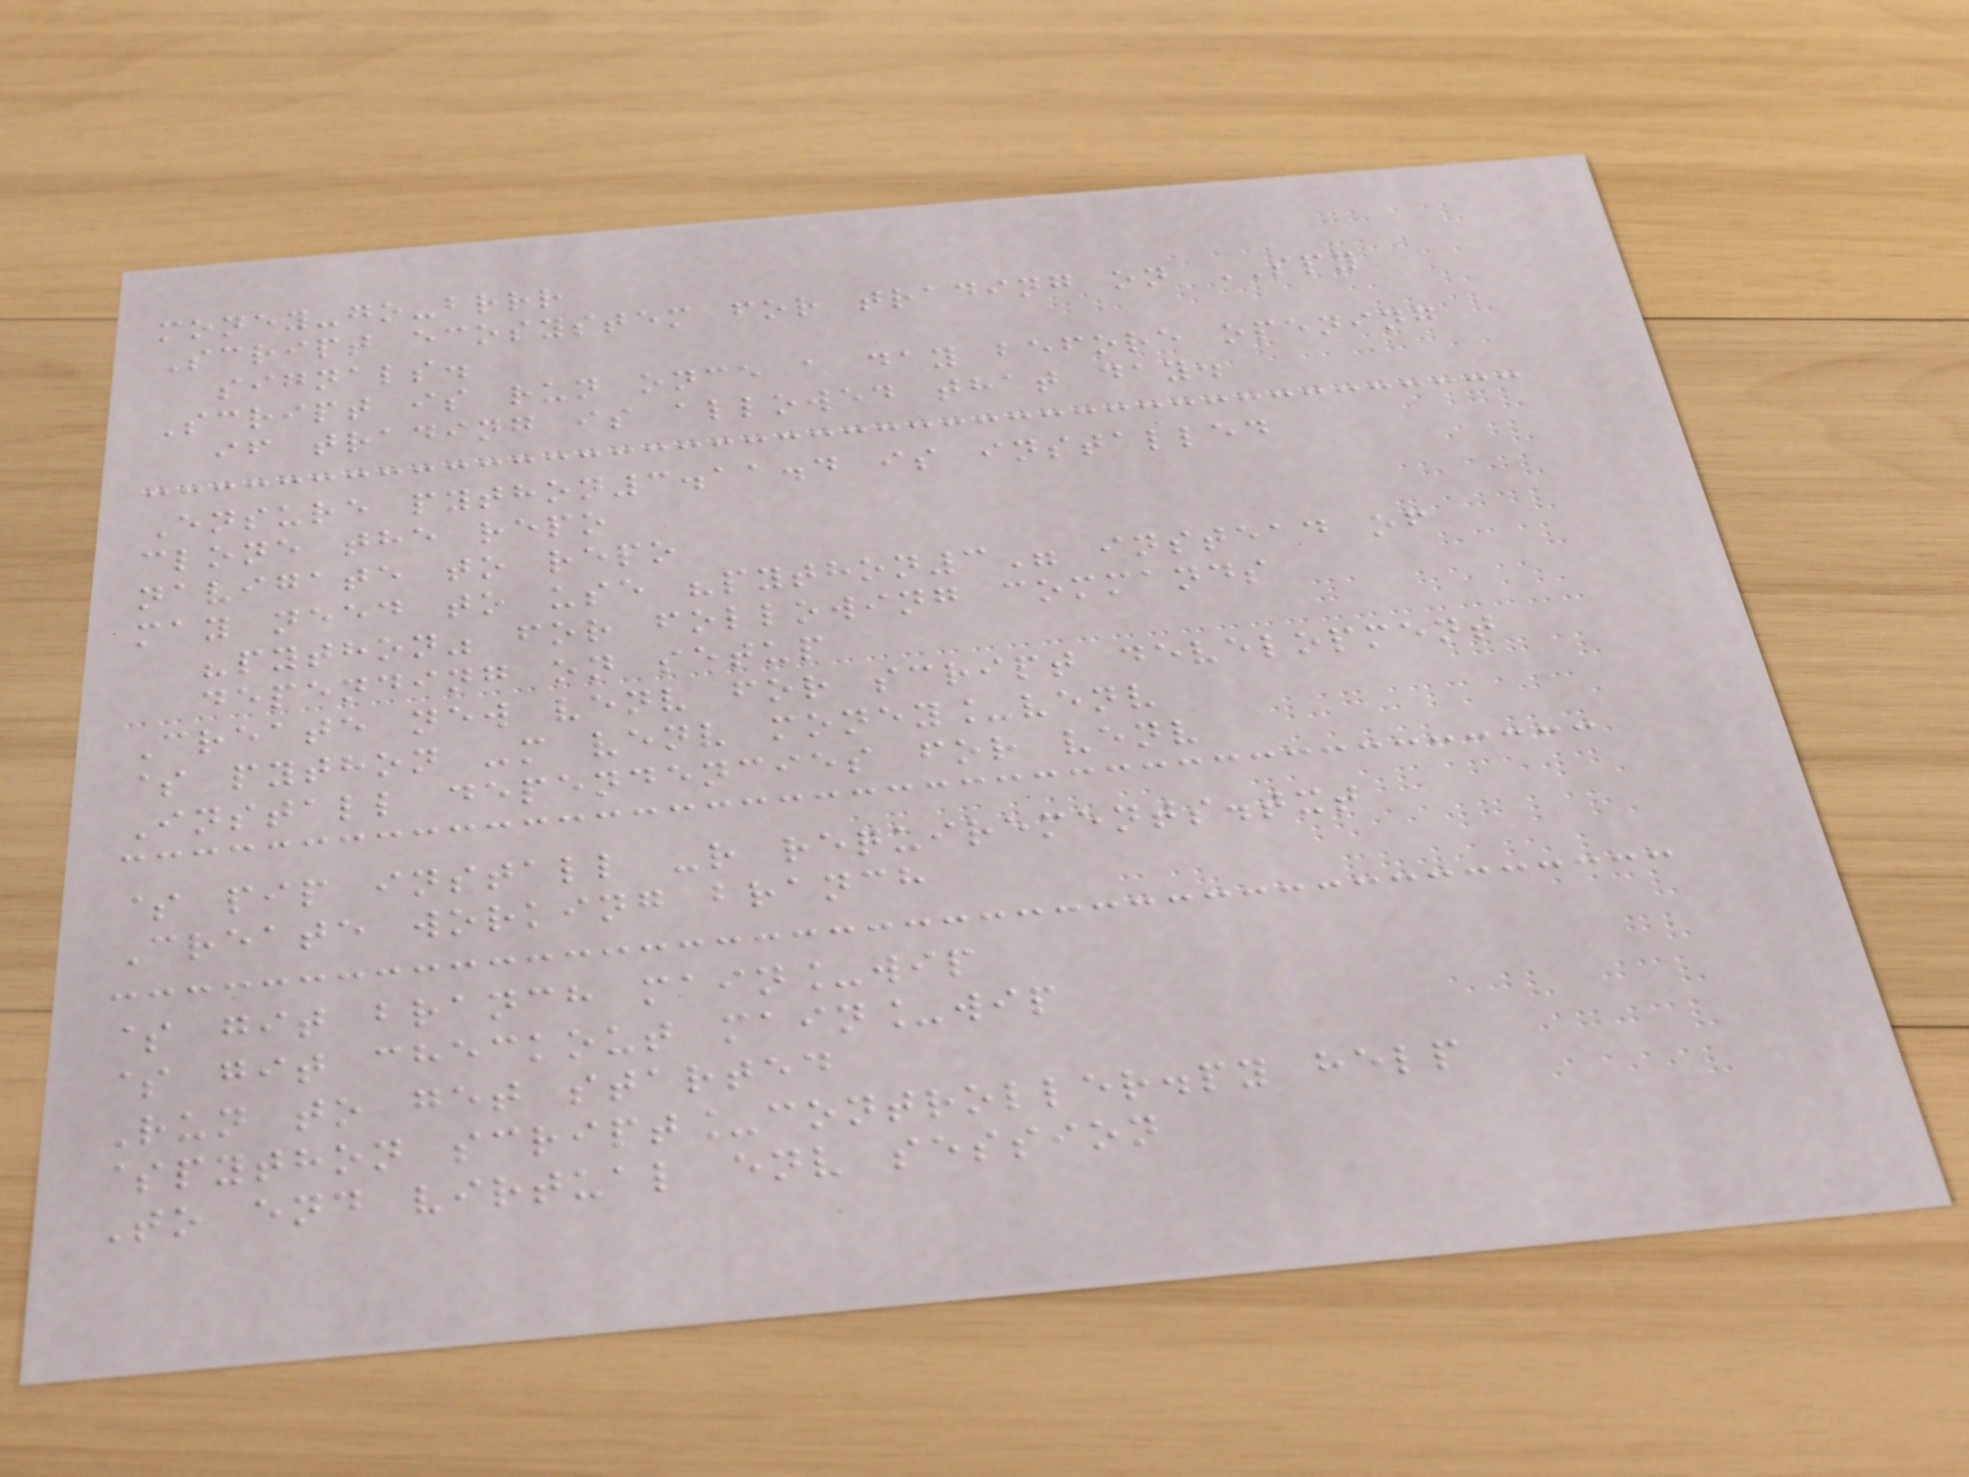money-go-brrr
Script ecosystem for trading on SPY
signals.
Script is run once a day before opening
if trading is allowed that day.
Ensure python3.11.4 is installed
clone the repo
navigate to repo
may need to use "python3" instead of
"python" for following commands
depending on setup
Create new venv for script development
$ python -m venv money_venv
Install dependencies for venv
$ pip install -r requirements.txt
Create working branch
$ git branch main_wip
$ git checkout main_wip
Run to get started
$python script_controller.py help
To end virtual env session
